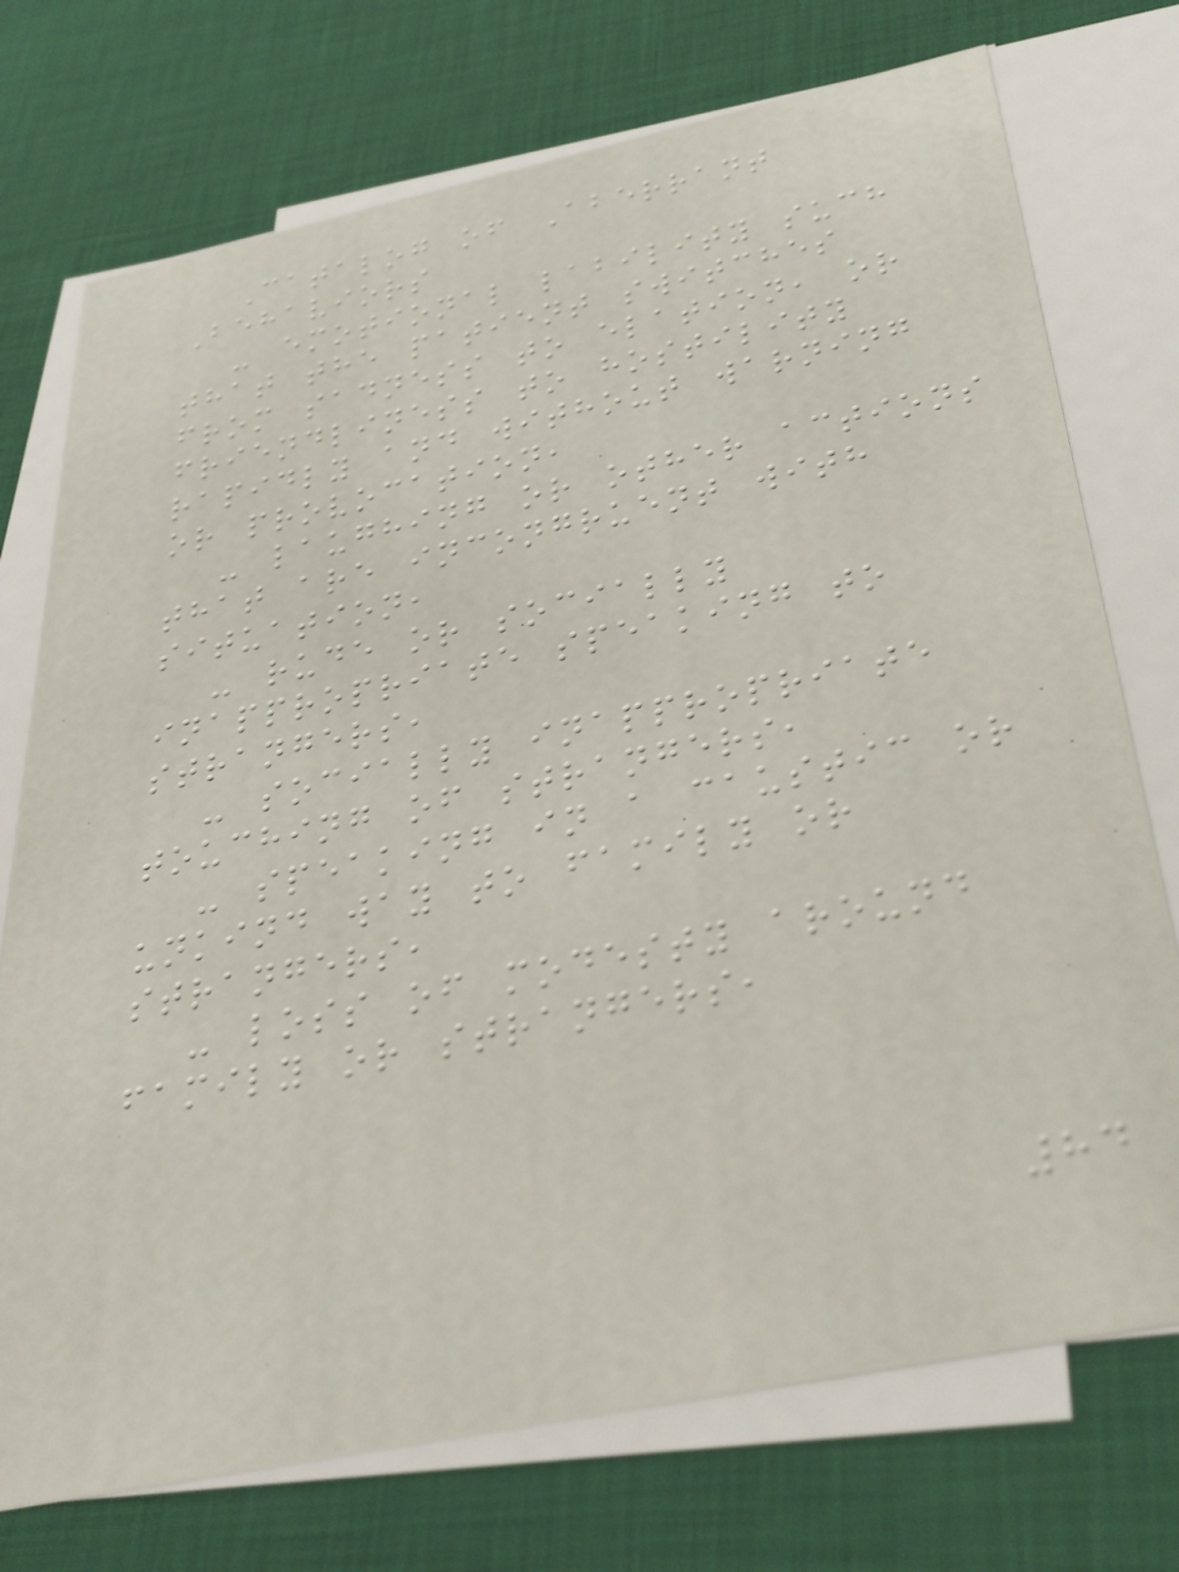Catalog of Aberrant
Behaviors
- emotional lability such
that the patient switches
from sadness to elation, or
friendliness to hostility
rapidly and without warning
or provocation,
- laughing or other actions
that are incongruent with
situation,
- rude or socially
inappropriate speaking to
strangers,
- socially inappropriate
touching of strangers,
- speaking in a caustic or
unkind way to family or
strangers,
- loss of modesty around
family or strangers,
84
